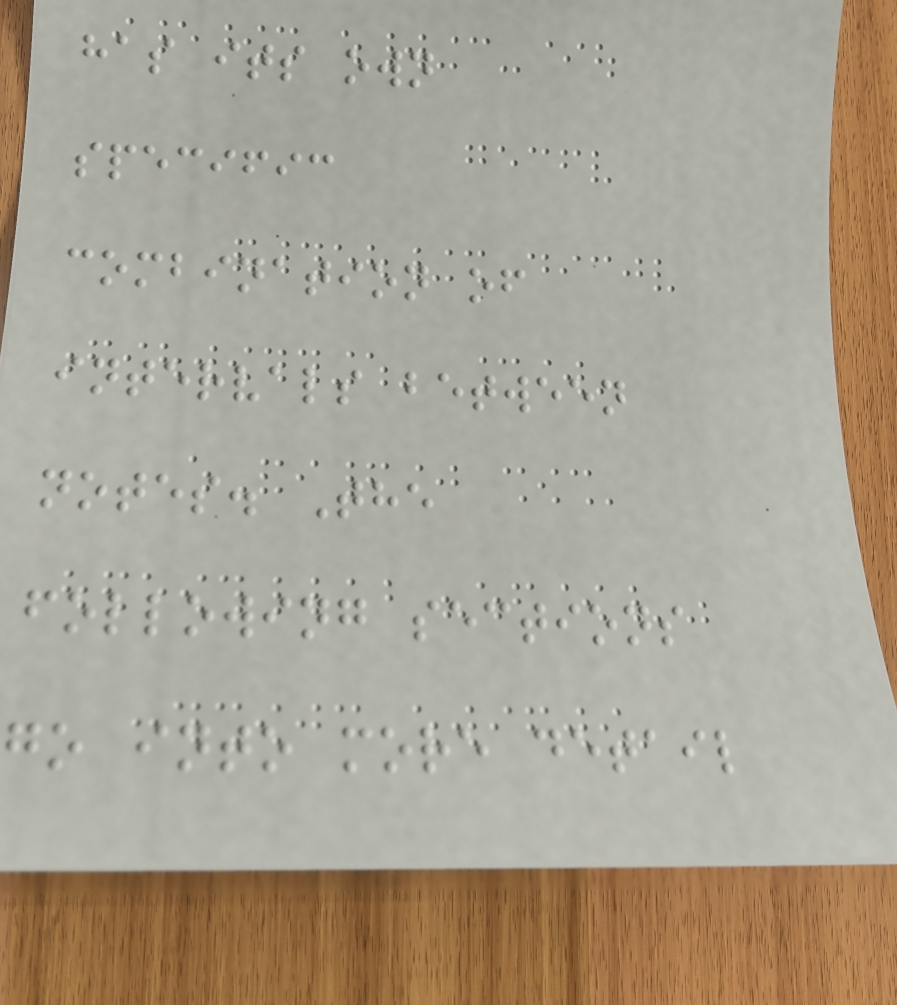has its own
specific
combination of
intervals between
notes. The
following sections
go into more detail
